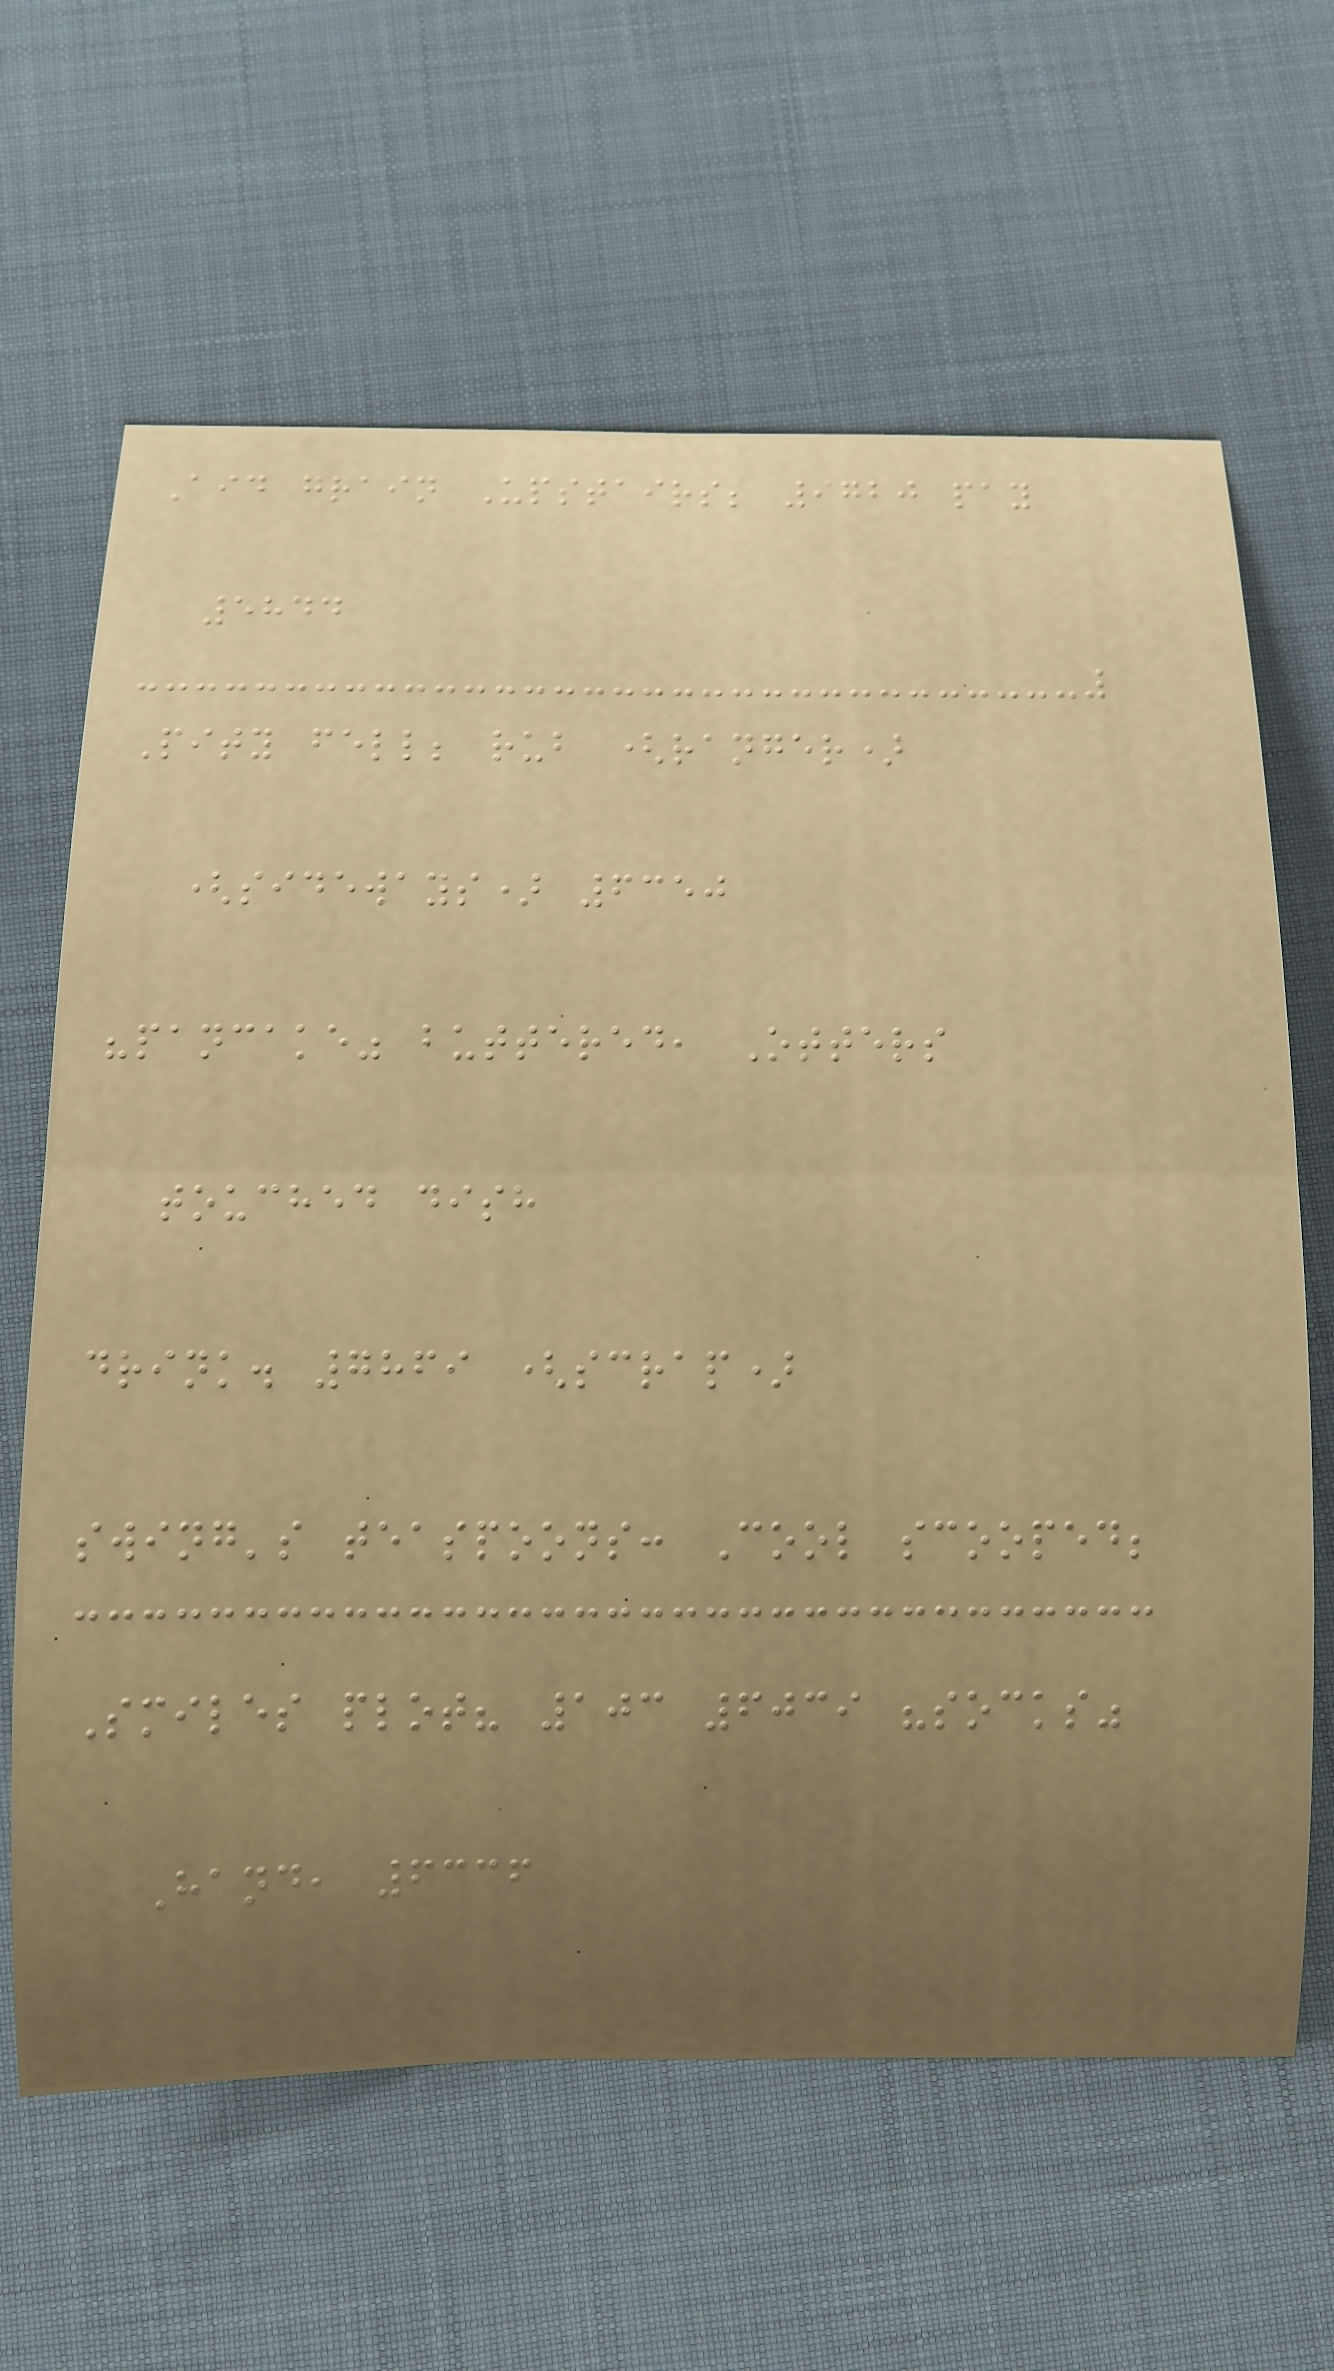Aid grain Upstairs; 9720 pay
5844
Pity fell; rub (ranger)
(sideways) 6350
"pancake" buttered, Otters
touched dish
drink. 7869 (scrap)
swing's teaspoons: Cool scooped;
Smiles plot? 103 6039 "socks"
Hand, 6336
